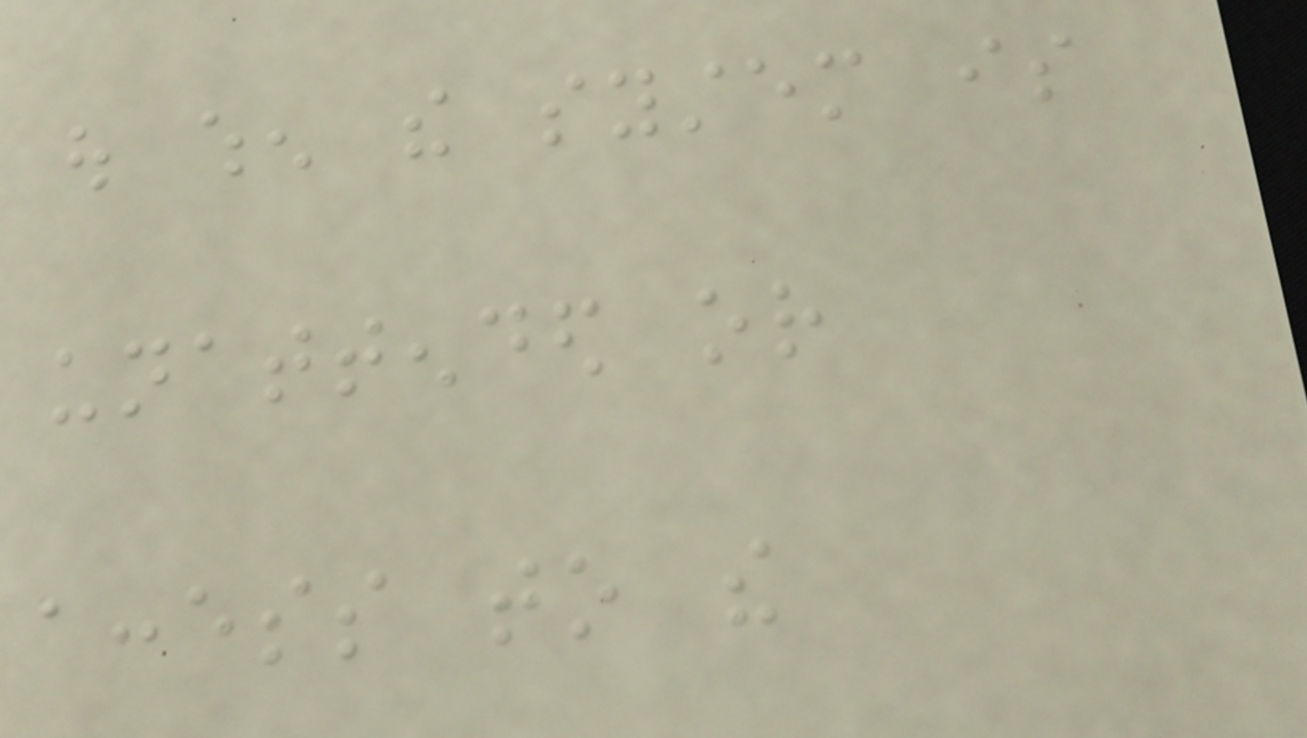out when the system is
unattended or
access to the
